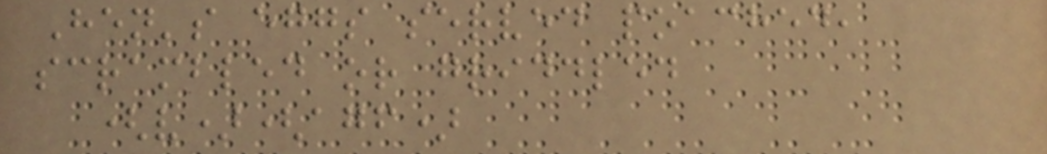Hen's eggs served poached,
scrambled or griddled
(v)(agf)
